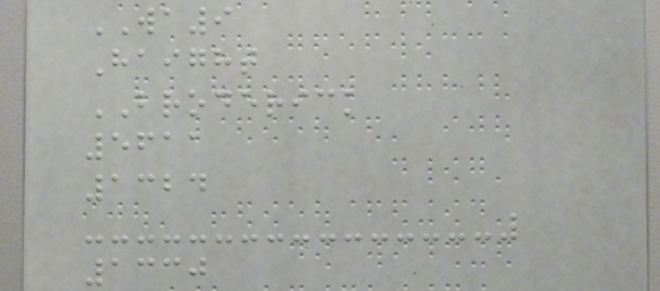WA9
Haight
BRODERICK
5611
1324
1330
